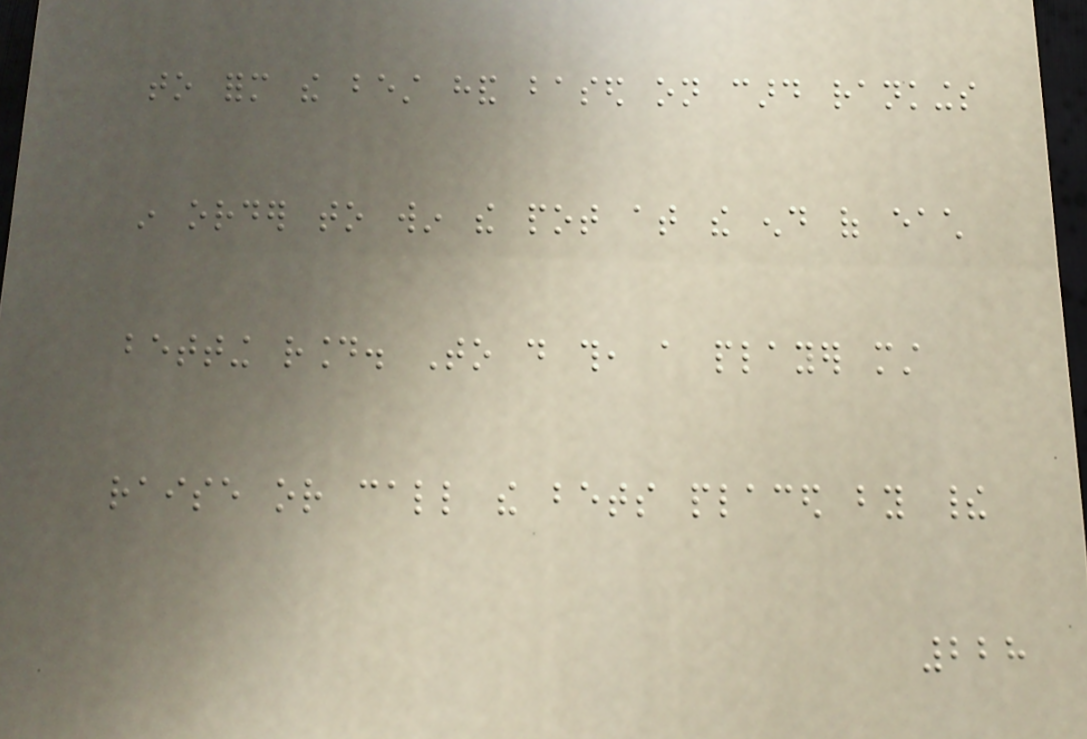to form the best hand based on card rankings
in order to win the pot at the end of each
betting round. To do this, a player must
raise or call the bets placed by their
228
